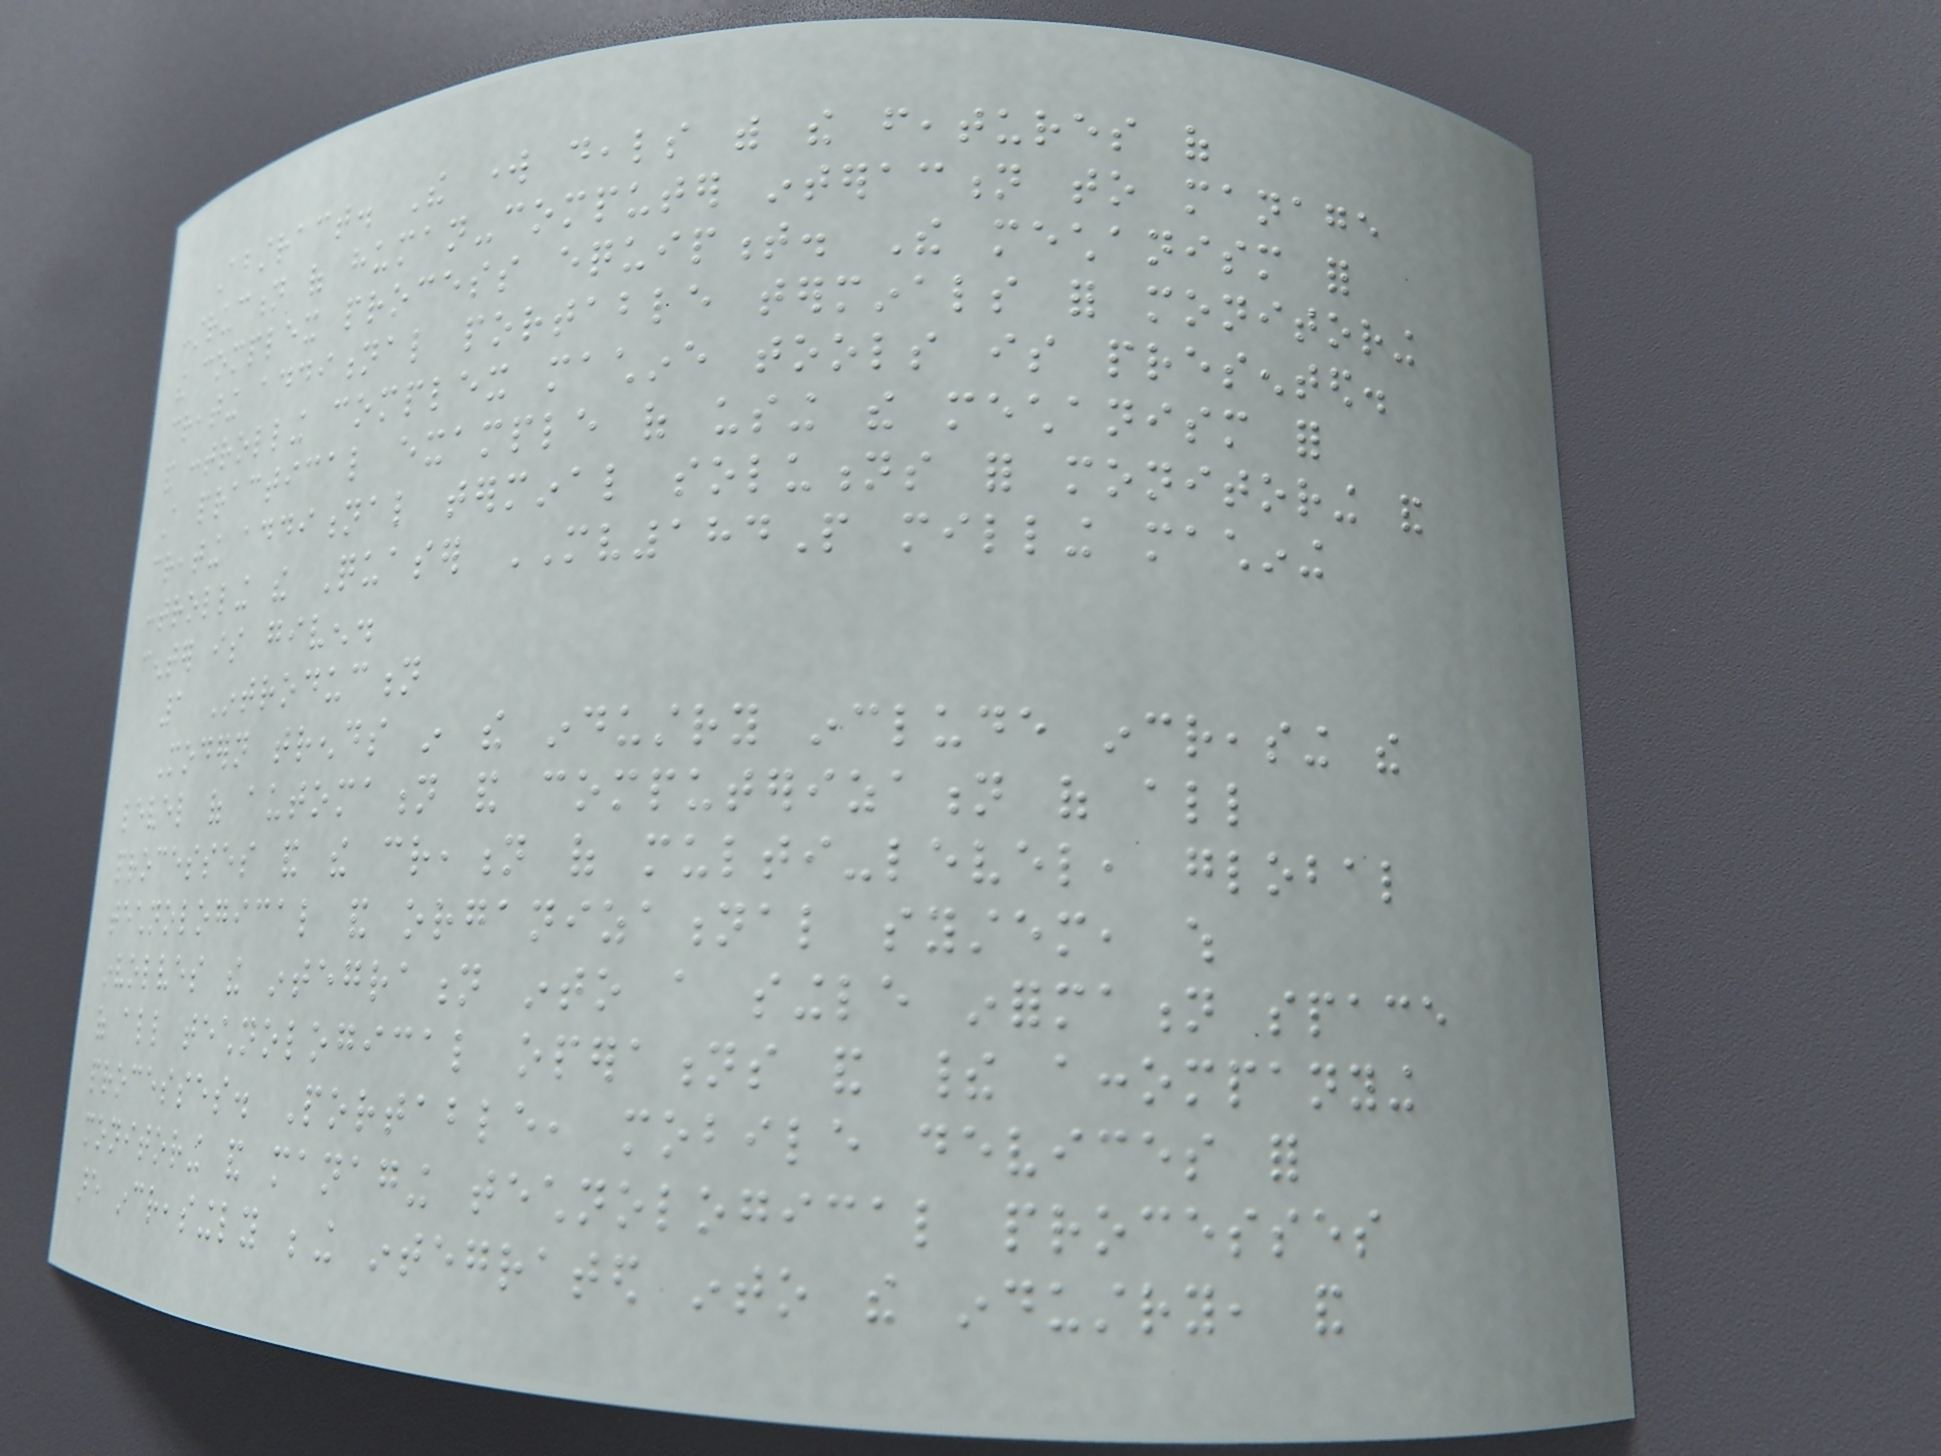Abstract. The work deals with the features of
construction of human-computer interaction to manage
the complex process equipment. The mechanism for
creating additional portable terminals for monitoring
and controlling complex machine tools is presented.
A practical example of using the mechanism for
creating additional terminal solutions for monitoring and
controlling the Quaser MV184P milling machining
center is given.
1 Introduction
Modern trends in the industry include increasing the
level of automation and computerization of all
processes and the creation of multi-level, global
technological and organizational system, which
involves the integration into a single information space
of all technological operations and their accompanying
processes. Portable, mobile devices for
monitoring and managing technological processes
are increasingly being integrated into the industry, and
